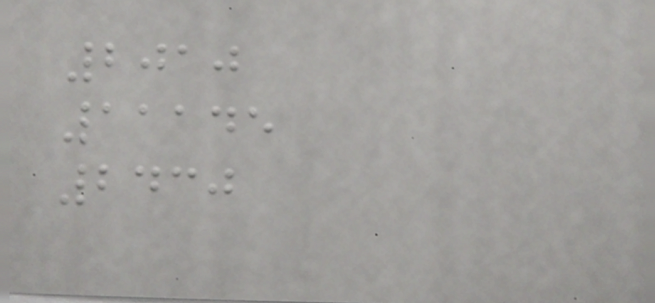2010
11145
2430
